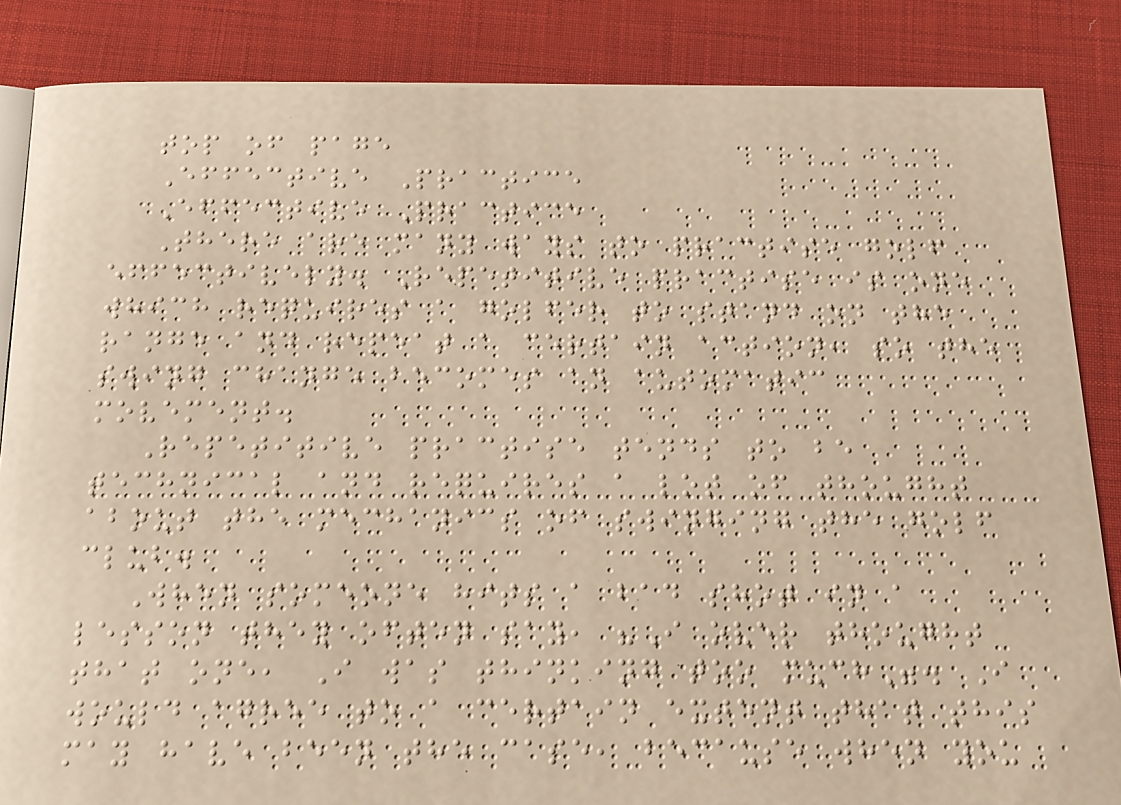top of page
Effective Practice
Effective Practice
There are many ways to practise golf
effectively. Repetitive practise is one
which requires a golfer to stand on the
range and repeat a certain action, so the
swing change becomes an automatic
movement.
Repetitive practise tends to be
technical and requires a lot of thought
about the mechanics of swinging the golf
club.
When someone hits a bad shot in a
lesson they often say, "I over thought
that one, I was thinking too much". I
would agree to a certain extent that this
may have been the case, because when you
